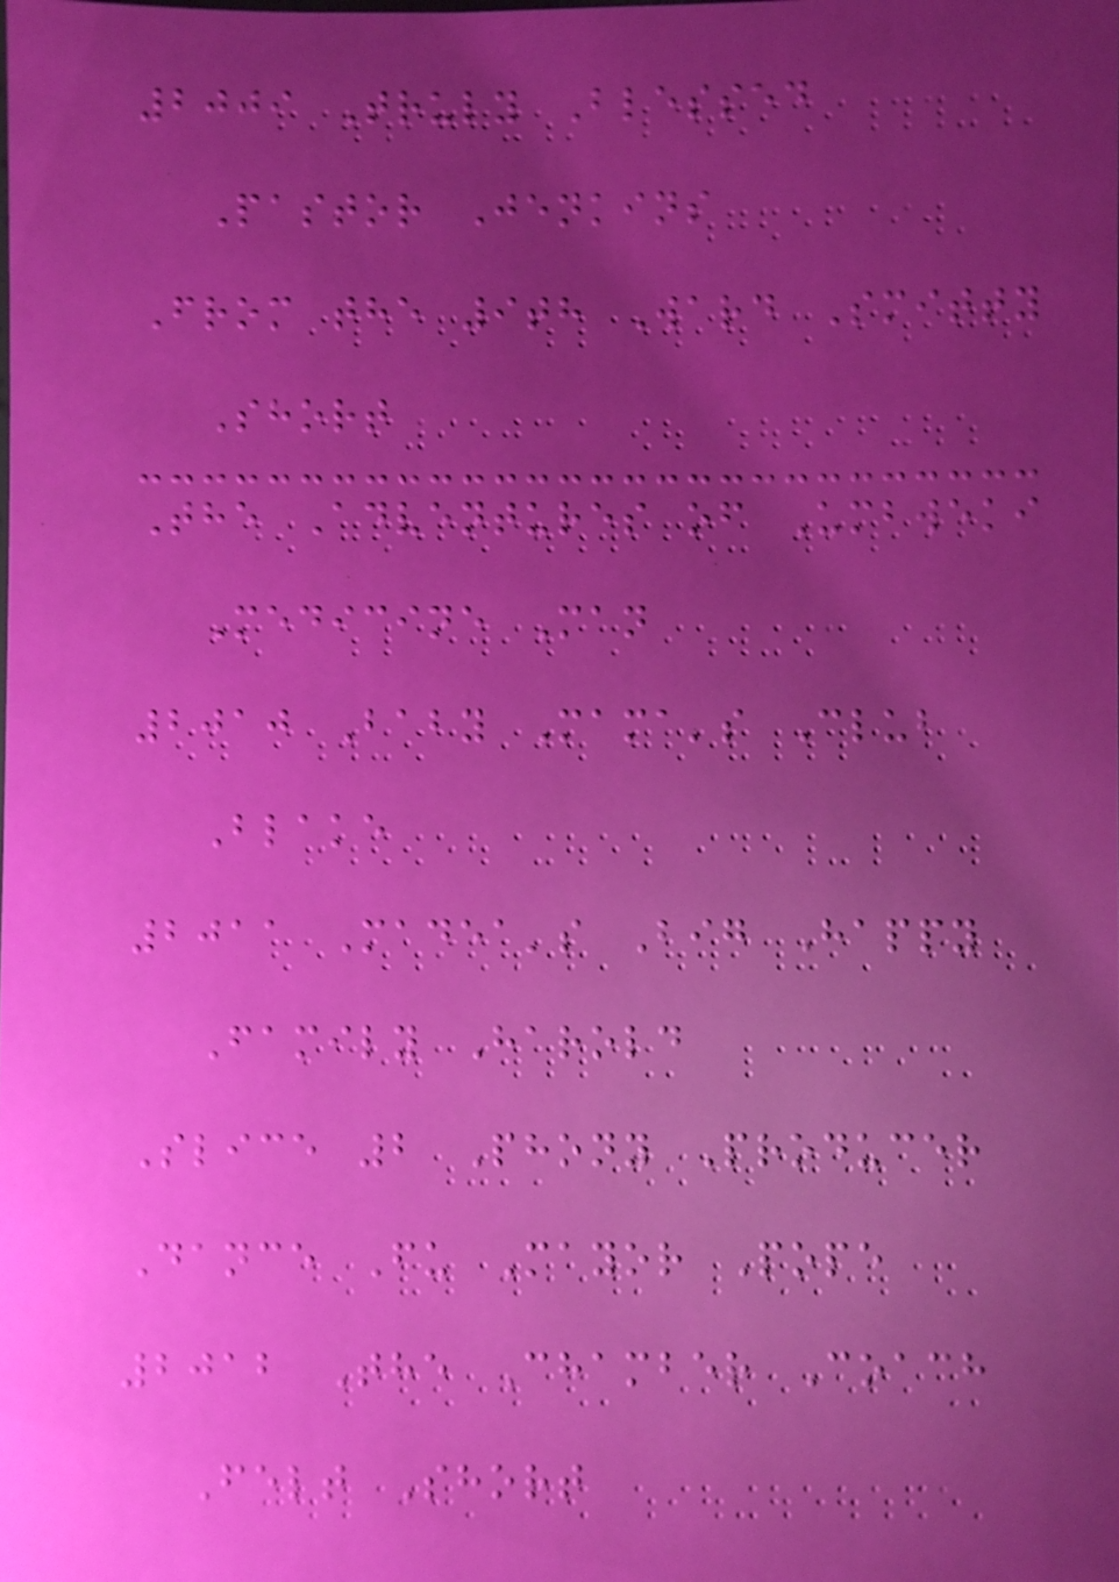2009 Truly Blessed
Pastor Jenkins
From the 9th Ward Smitty
Short
The Adventures of Umbweki
Medicine Man
2010 Baby Mama's Club
Blake
2011 Madea's Big Happy
Family Harold
Slice 2 Phony Producer
Dance Fu Mayor Pope
2012 The Chamber Coach
Felt Short
